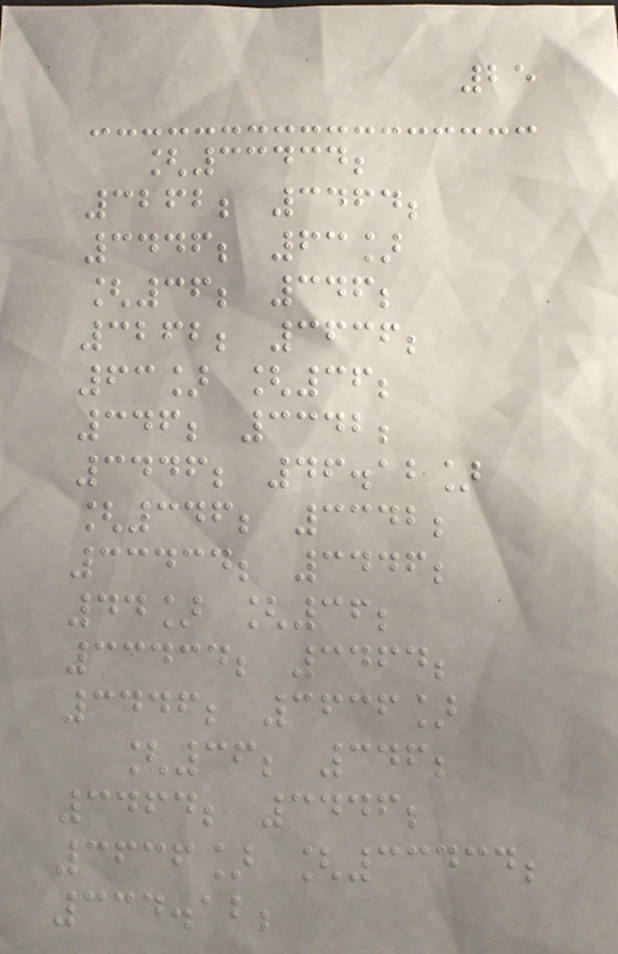25
[33434;
3262; 3464;
3446; 63]
[36; 346;
3262; 3636;
63] [36;
346; 3342;
3446; 46.12]
[346; 3342;
33434; 3446;
44] [36;
33434; 3464;
3446; 3636]
[36; 346;
3464; 3446;
3636] [33434;
334.12;
